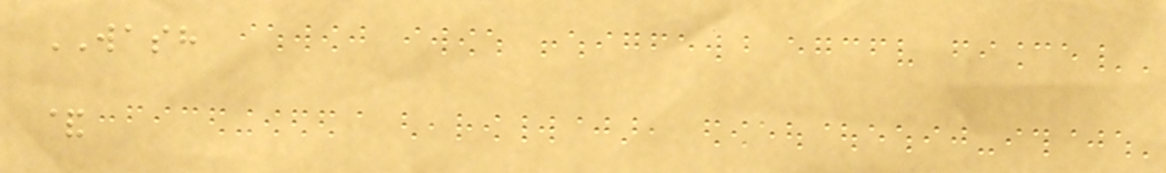WASH
&
